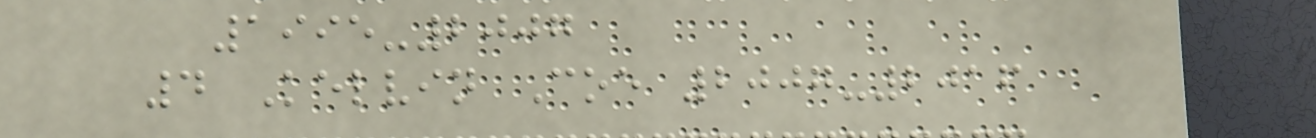1995-2007
4 Kelvin Coe 2007-2016
